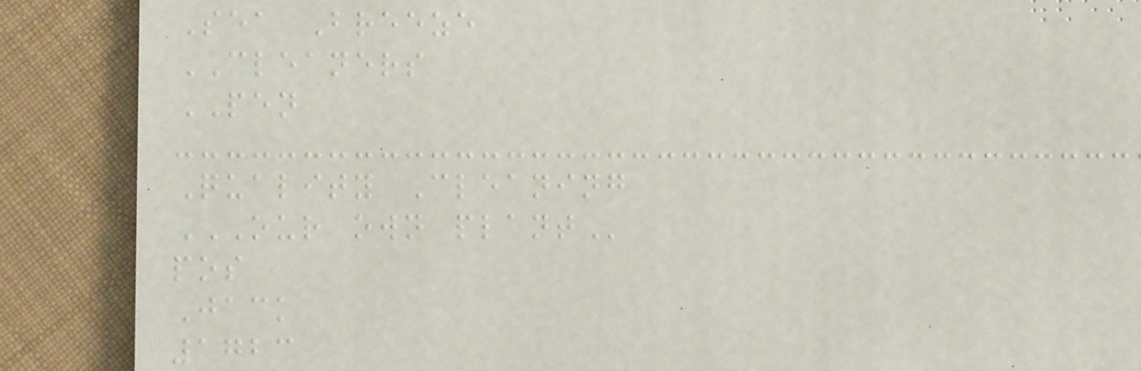Sea Breeze
CLEANERS
PEN
Quality Cleaning
OUR OWN PLANT
pos
Jack
1723
